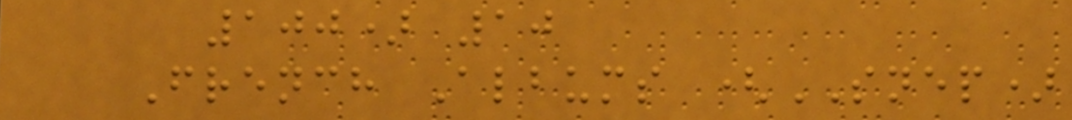100) 10
French Albums (SNEP)
